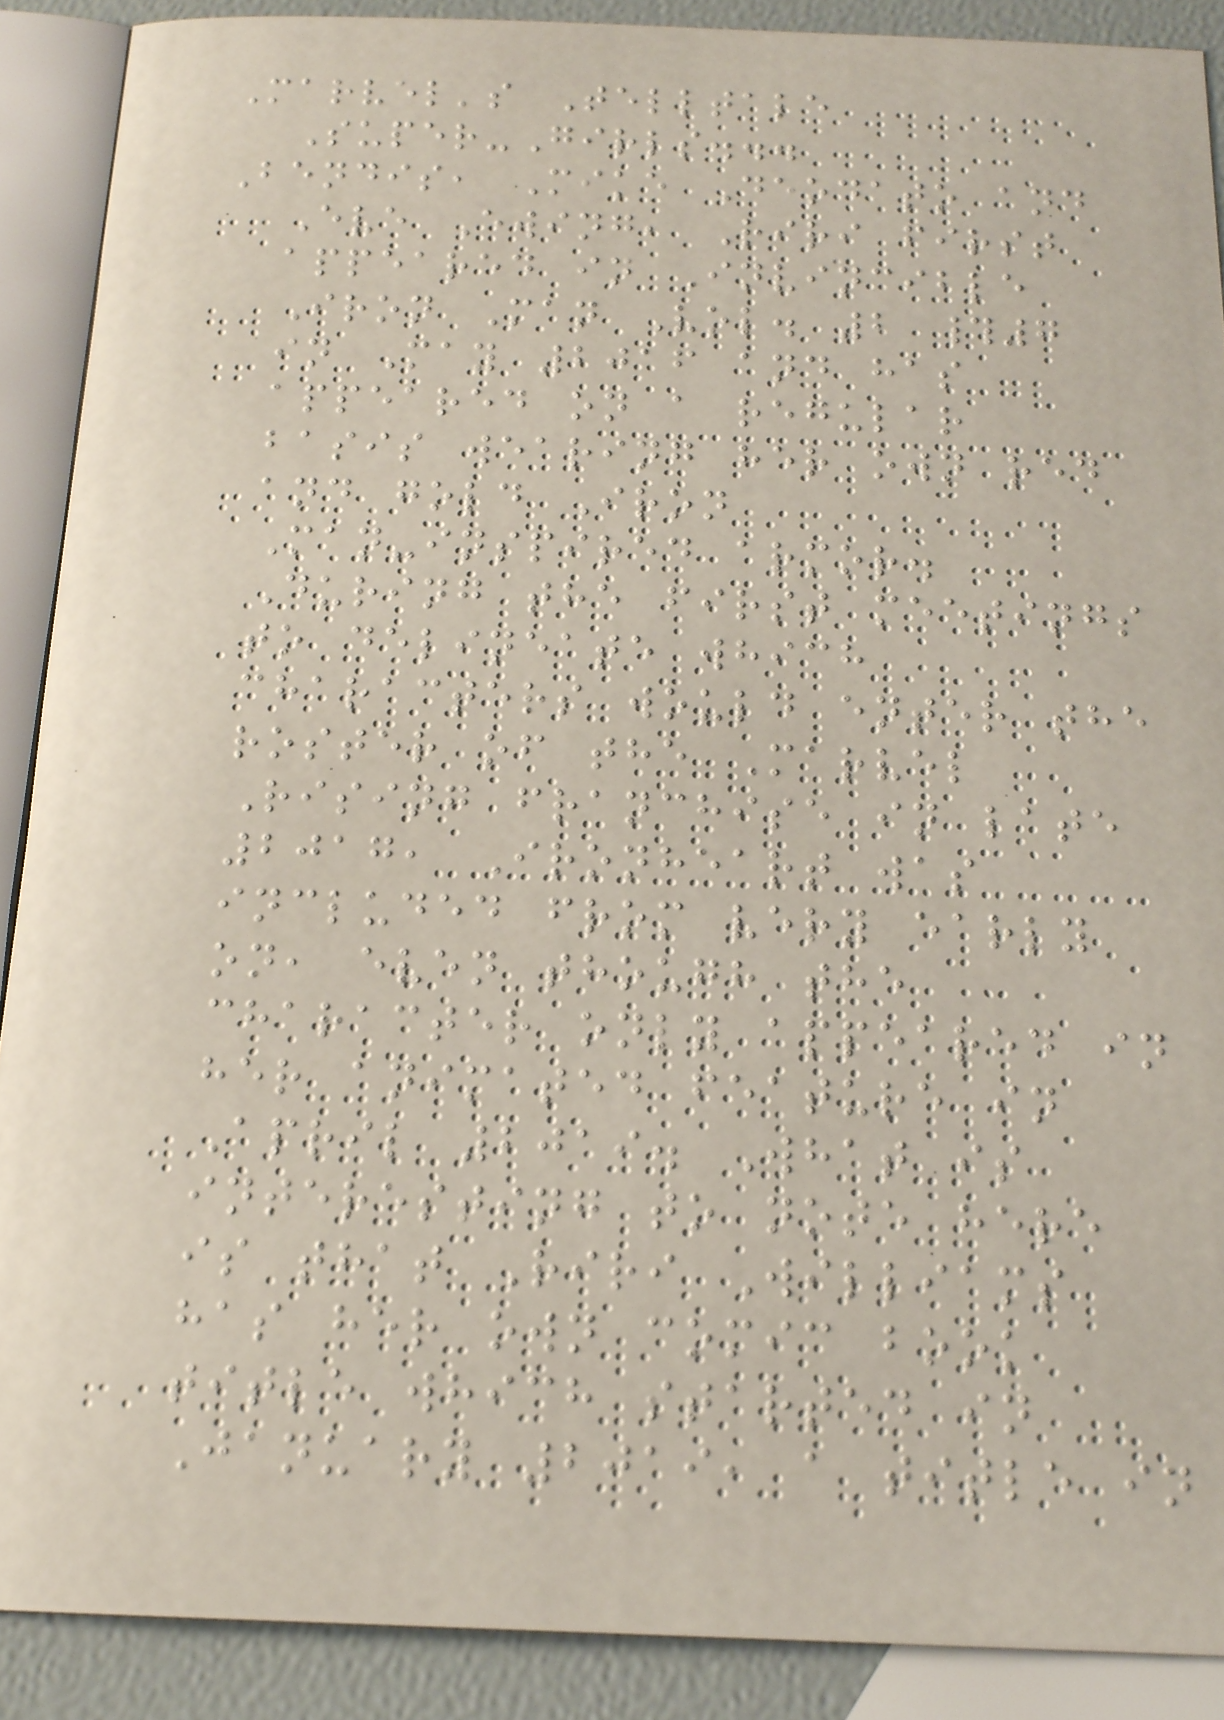Marvel's Telltale
Super-Girls...
Bendis, Mike Deodato and
Eve Ewing, Riri first
appeared in Invincible
Iron Man Vol. 2 #7
in May 2016 and has
appeared on a regular
basis wearing her own red
and gold Iron
Man-inspired armor.
During the first meetings
to delineate which
characters would enter the
roster of the Marvel
Rising franchise in late
2017, Ironheart was
included from very early
on, even though the
character only appeared in
her animated feature in
April 2019. What is
interesting to note here
is that Riri Williams
has her own comic book
title which started in
January 2019, a title in
